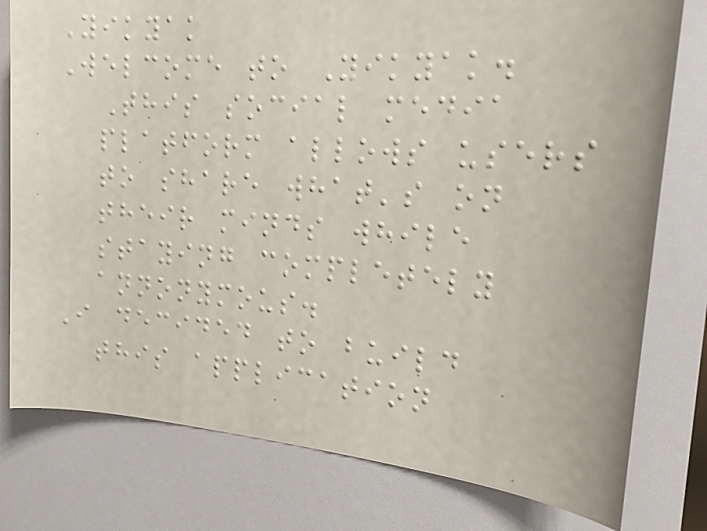Yikyak
Welcome to Yikyak.
This social media
platform allows users
to share what's on
their minds while
staying completely
annonymous.
I decided to build
this application
